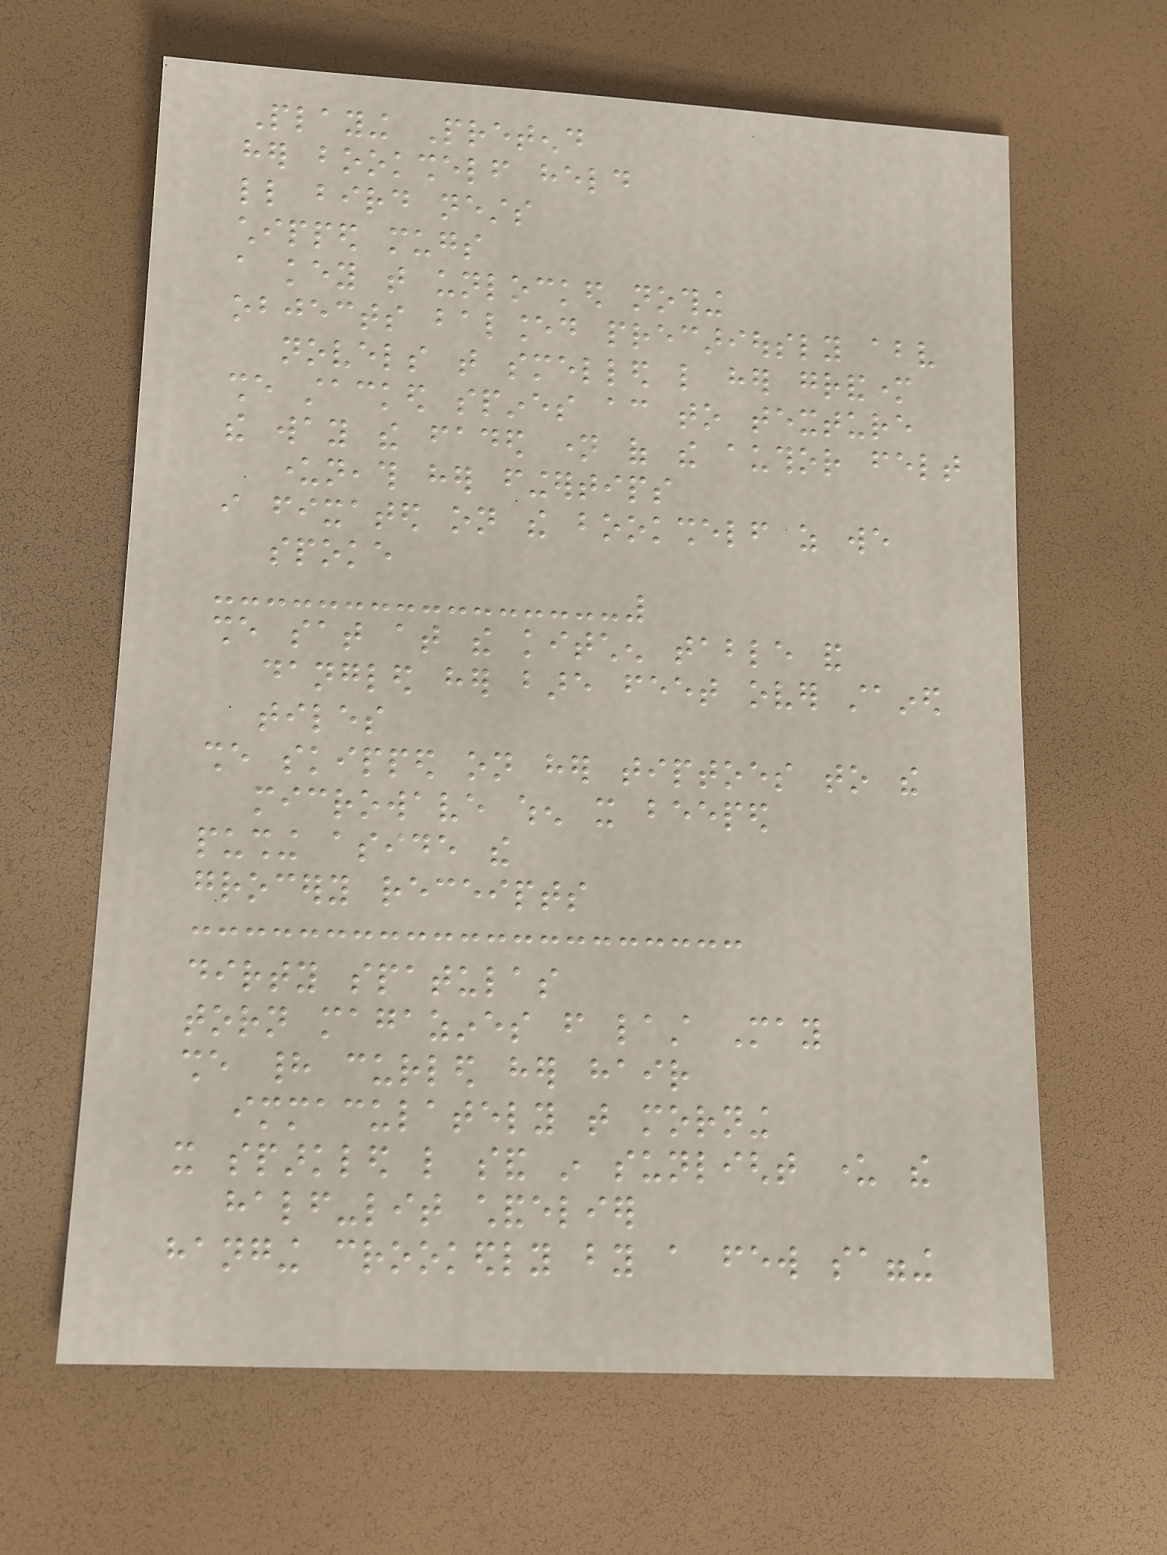Playing Pretend
her bookshelf held
little bird nests
chipped mugs
a key that unlocked nothing
objects balanced precariously above
novels that smelled like her grandmother
she stacked spines according to texture
the way the faded name of the author felt
underneath her fingertips
i fixated on the bookshelf as we
spoke
she sat at the kitchen table and
dangled her bare feet over stained
tiles
she skipped on her tiptoes to the
microwave when it beeped
pushing aside the
grocery receipts
dirty spatulas
torn magazines from last May
she had curled her hair
immaculately that morning
it sparkled like sand in sunlight under the
half-lit chandelier
hanging crookedly by a few sagging
